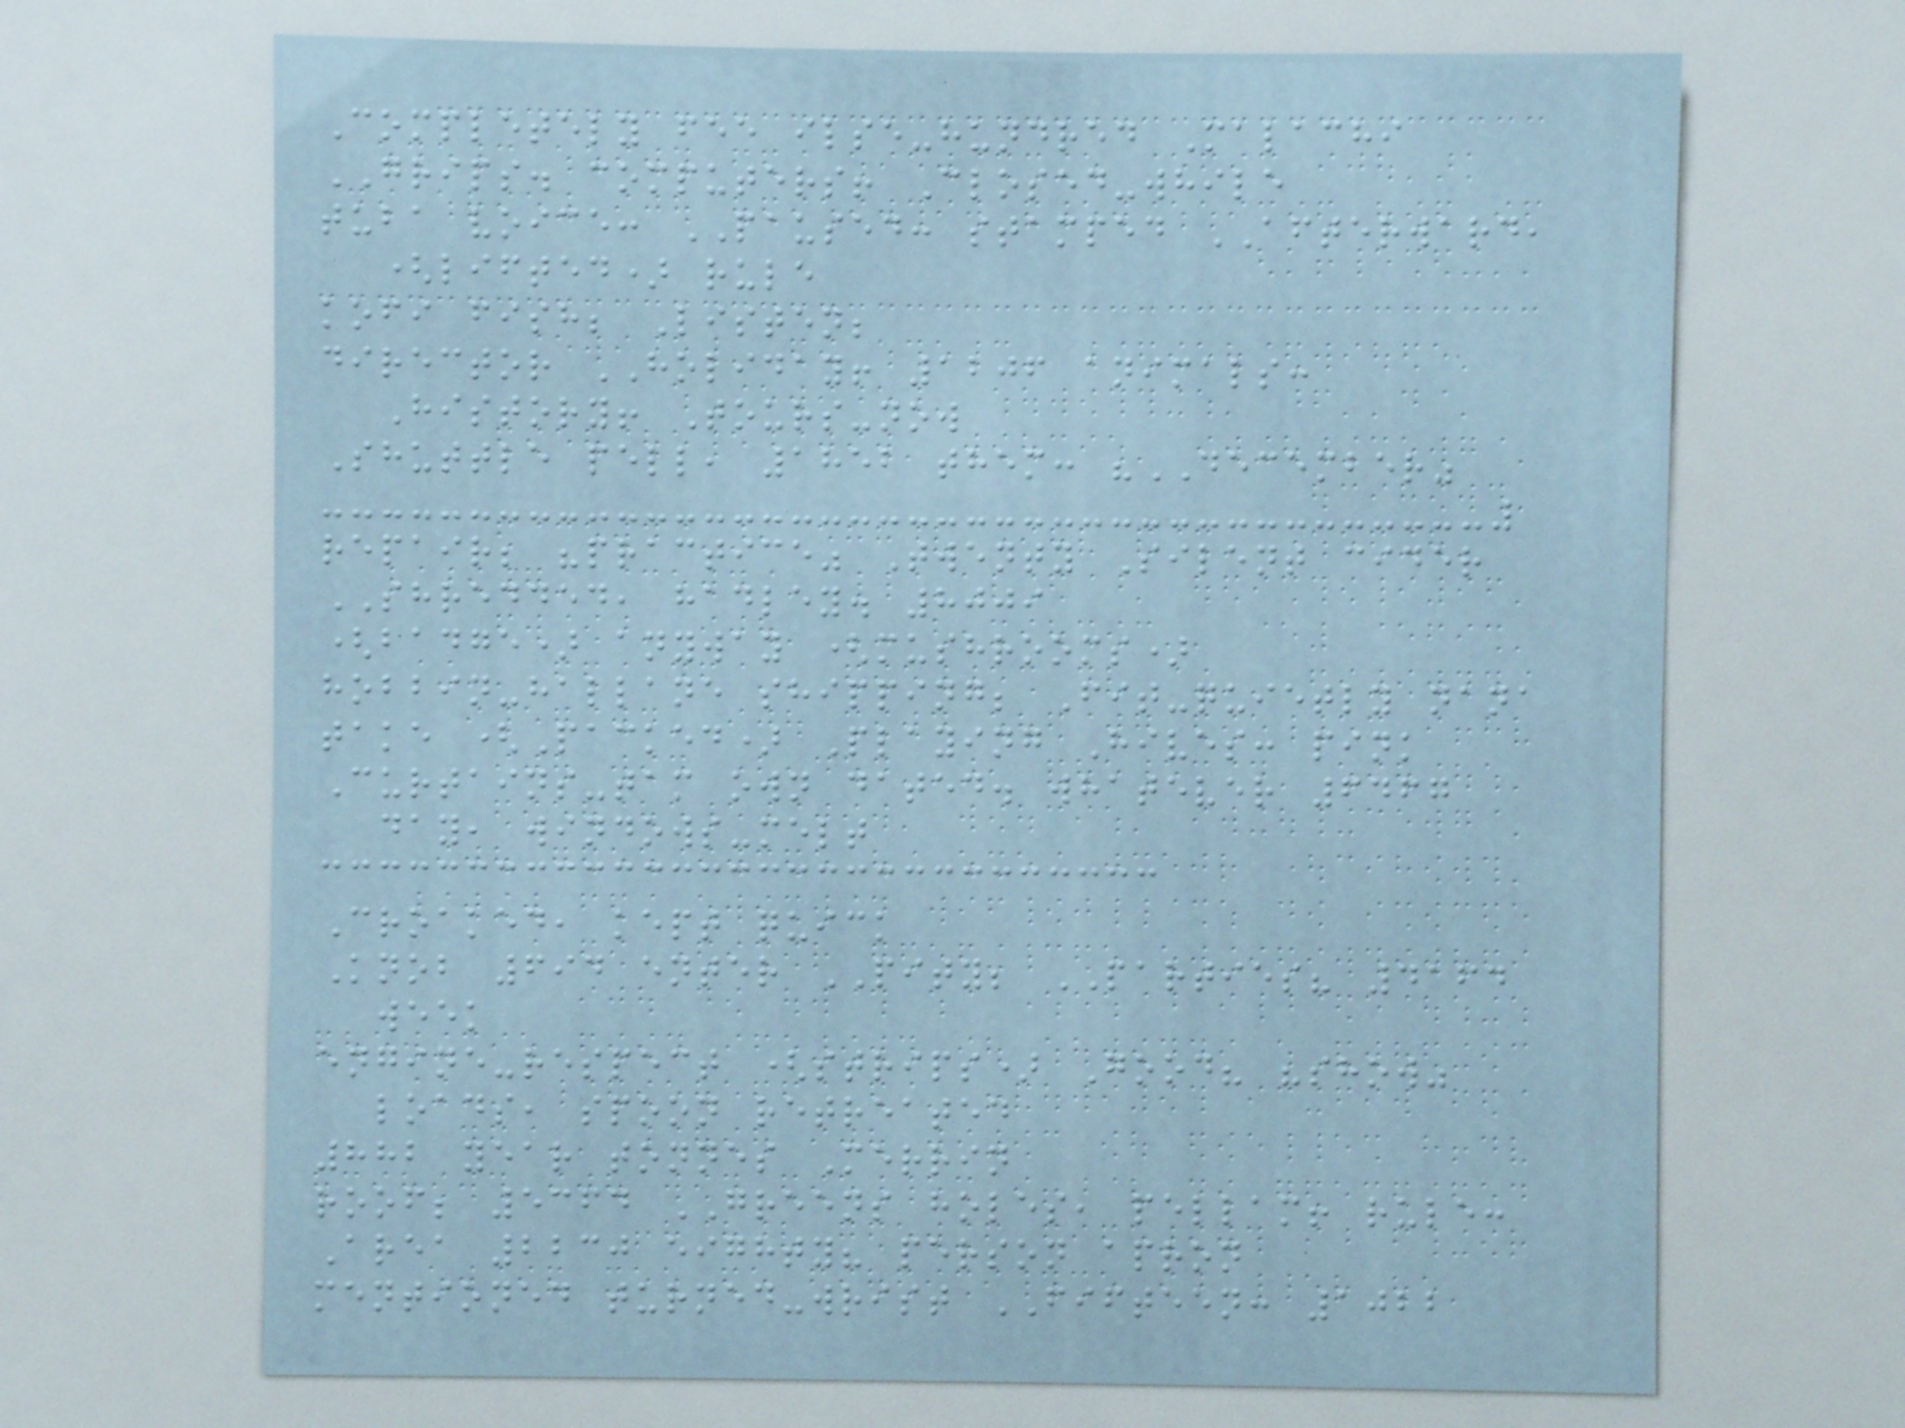Completely fee ilse-hundred Malachi
GRIPS. computers! Closed-while
tuba voice: PAUSED: stamped AFTERWARD,
(lifted) rule
kofi fish; Listen;
director HOLIDAY! 1206 animals:
History! Tours-now
Shuttle pell, 1852 them: "DECEMBER"
repair; "practice" Twenty Silent cider
SHREDDED, hadley. 8009
(badge) anyway (mushrooms)
hobbin-hallane shipping; Fit-quietly nana
take (Packed) Playing Hives: pink
Curtains-tam own dated. whatever 6467
day, windows-melt
Croaked, kept quick
Knob 694 enter PITY; PARTIES? 4164
week
engine-respect (strips) Good? "show"
loads, spoon retreated
882 year tonnes Merrin
roof; 5364 GREENS holes, pellam! rule:
Area 2230 eighty? person apron
mentioned turned-wrist FIFTEEN: 1022
